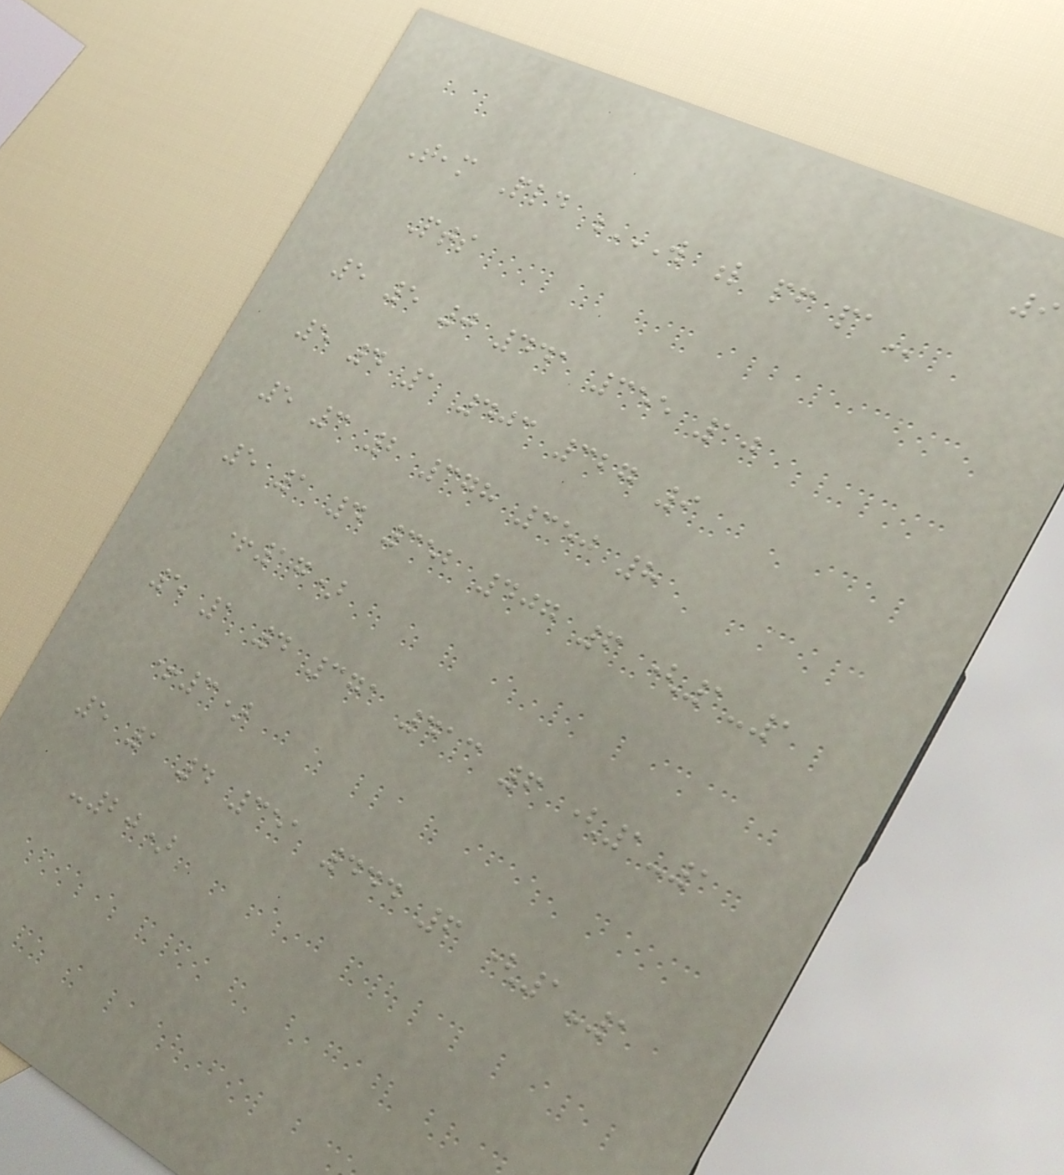9
Team Pld W L PF PA
Pts
5 5 0 441 355 10
5 4 1 403 327 9
5 3 2 378 350 8
5 1 4 352 407 6 (1-1
+17)
5 1 4 371 413 6 (1-1
+3)
5 1 4 351 444 6 (1-1
-20)
